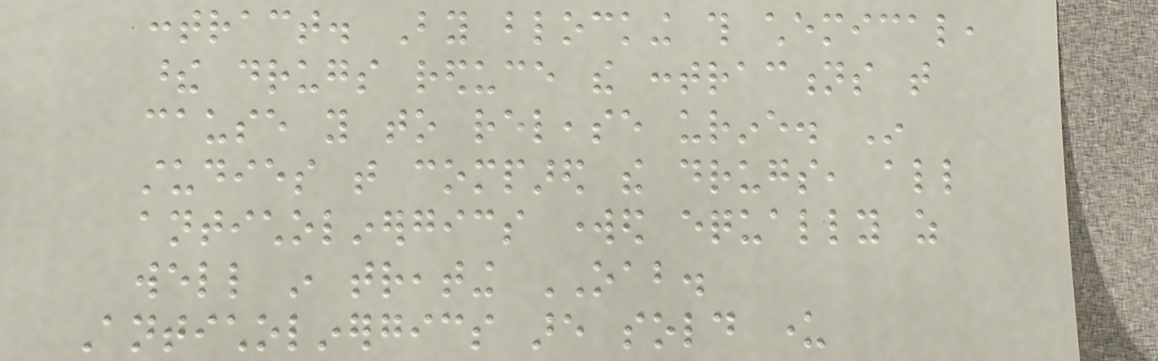contract. By blocking this chemical,
these drugs reduce the contractions that
cause you to release urine. In
studies that compared the drugs, all
anticholinergics worked equally as
well in treating OAB.
Anticholinergics are sold under
